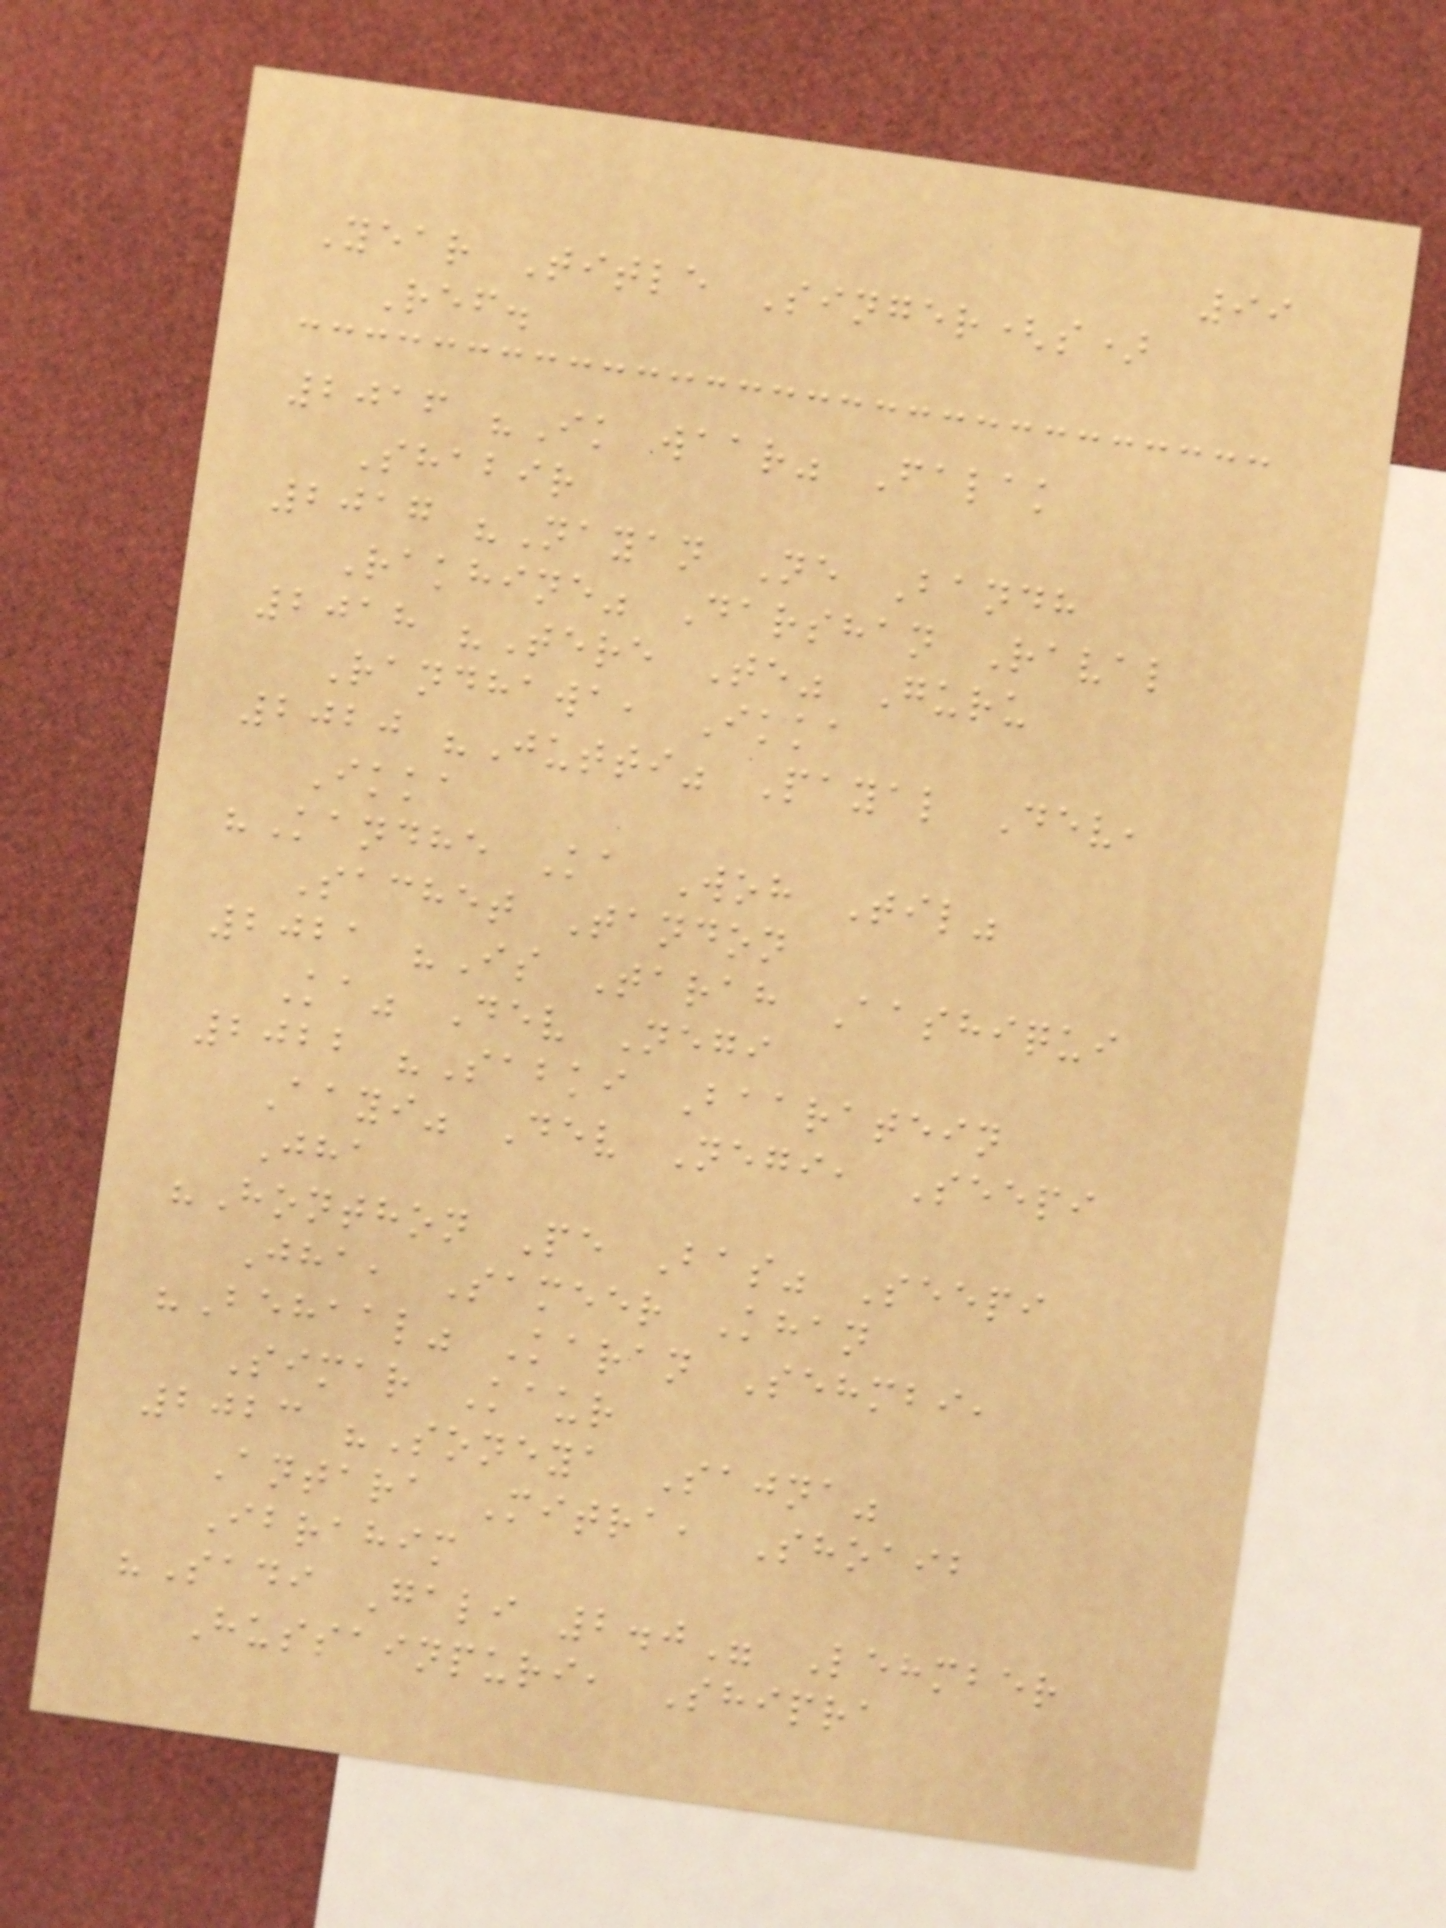99
Year Title Singer(s)
Ref.
2016 "Ik waar" Falak
Shabir
2017 "Nayan Ne Bandh
Rakhine" Darshan Raval
2018 "Tere Te" Guru
Randhawa, Ikka
2020 "Jutti" Payal Dev,
Ikka
"Kandhe Ka Woh Til"
Sachet Tandon
2021 "Is Tarah Aashiqui
Ka" Dev Negi
2022 "Sabki Baaratein
Aayi" Dev Negi, Seepi
Jha
"Honthon Pe Bas" Seepi
Jha, Sameer Khan
"Behaal" Karan Sehmbi,
Simar Kaur
2023 "Soneya Sajna"
Antara Mitra, Shoaib
Ibrahim
"Sadi Gali 2.0" Lehmber
Hussainpuri, Shipra
